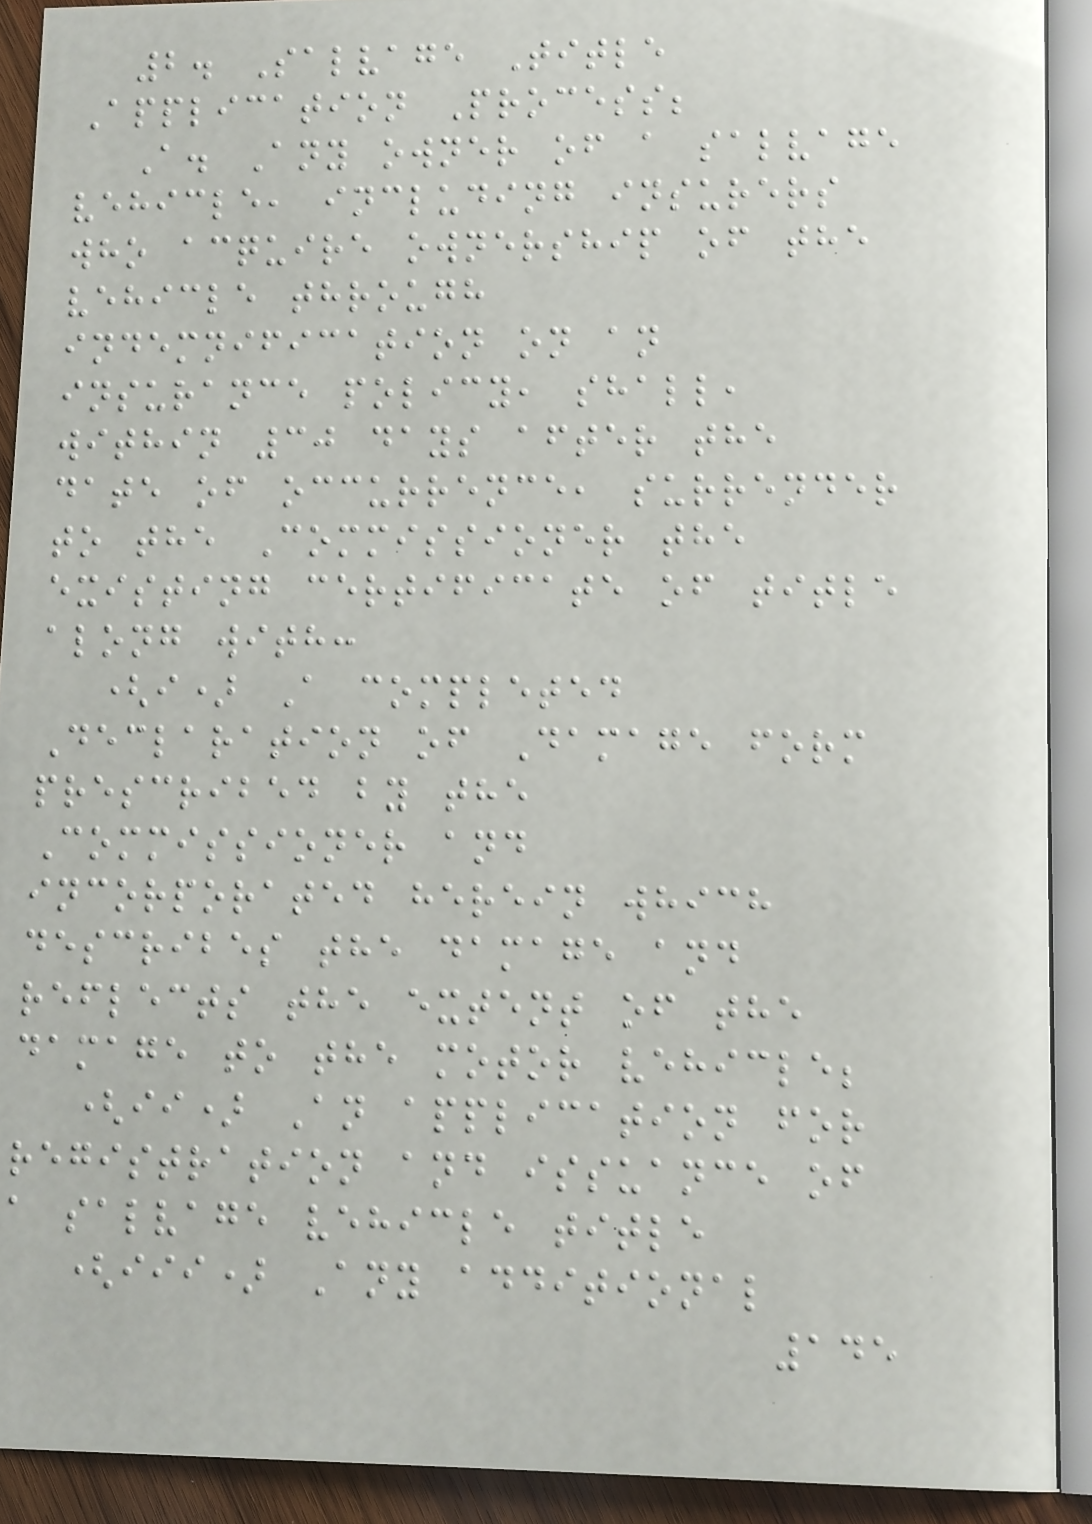2. Salvage Title
Application Process;
A. Any owner of a salvage
vehicle, including insurers
who acquire ownership of the
vehicle through
indemnification on an
insurance policy, shall,
within 30 days after the
date of occurrence, surrender
to the Commissioner the
existing certificate of title
along with:
(i) A completed
Declaration of Damage form
prescribed by the
Commissioner and
incorporated herein which
describes the damage and
reflects the extent of the
damage to the motor vehicle;
(ii) An application for
registration and issuance of
a salvage vehicle title
(iii) Any additional
145
